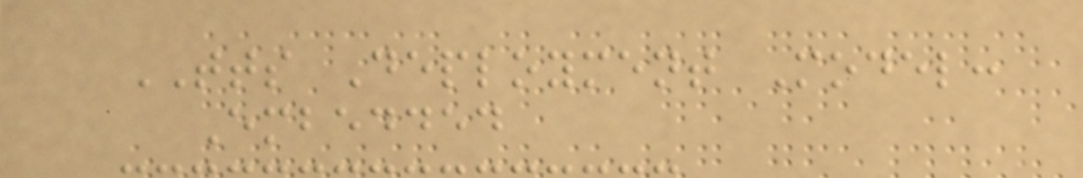TTS Deployment Model:
Embedded
